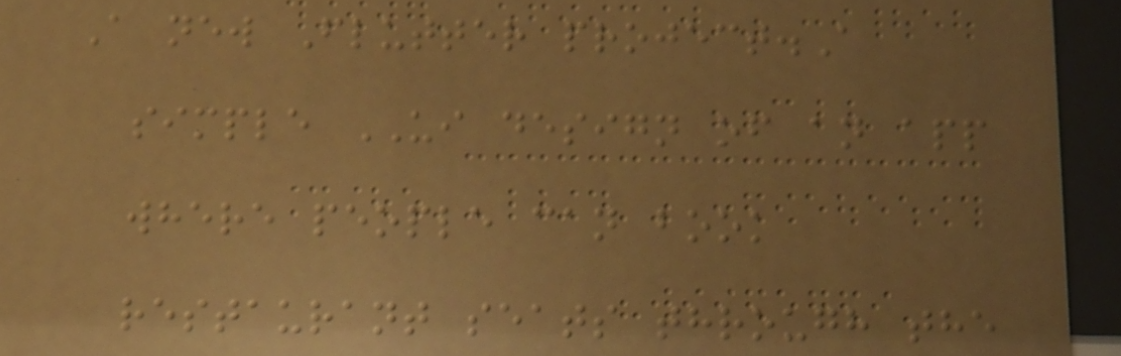A new Flutter project.A
simple UI design of an app
where people can book
restaurant seats through the
